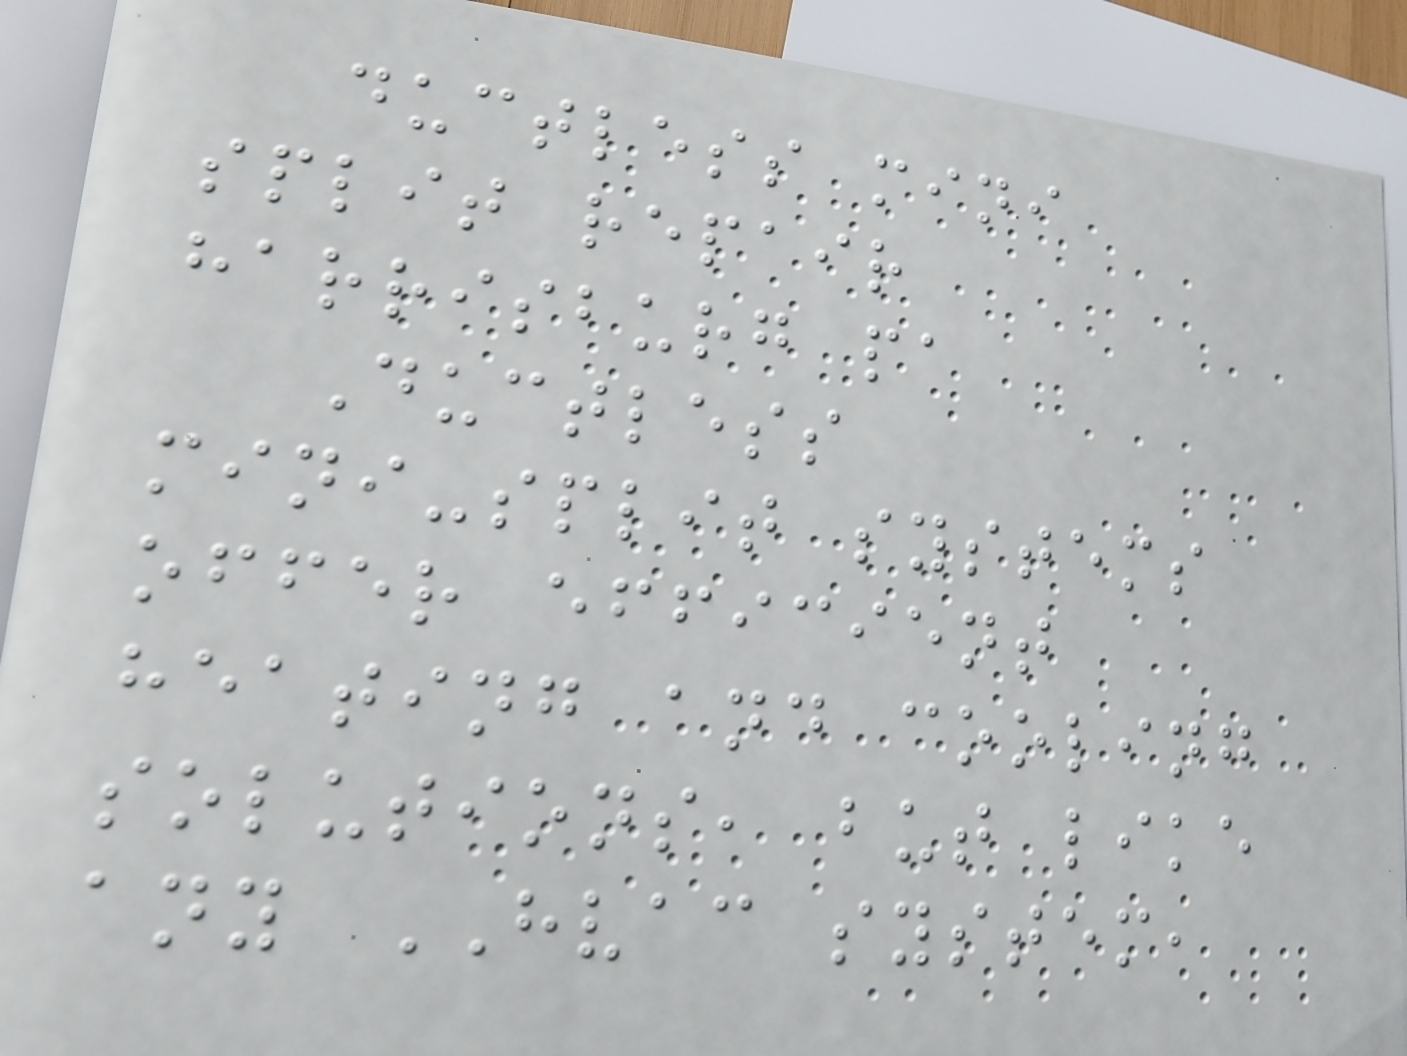ductless mini
split repair
harrisburg pa
Ductless
mini-split systems
offer efficient
heating and cooling
solutions, but like
any HVAC system,
